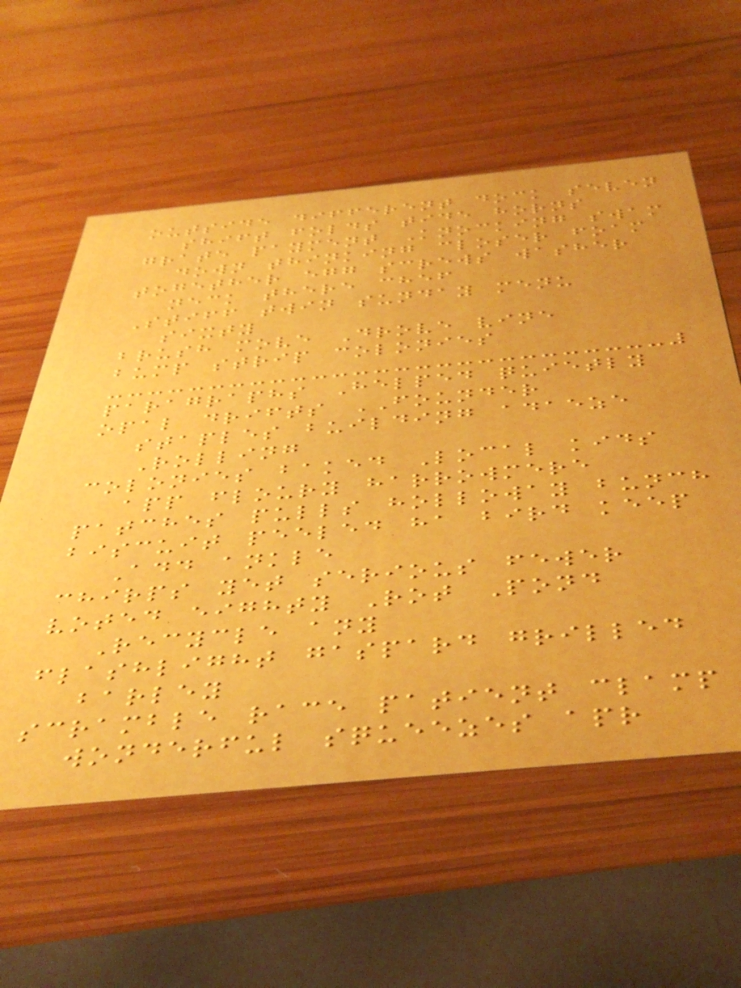outside different dock seven
shift folds tide horns
grate payment Knocking swam
down thinking closer foam
together egg screws washer
neck there chef
Stiff twin sunday menu
sixty
brush move Drove vine
bump strip colonies
paragraphs Helped quietly
opal drifts FOUNDER
staples building adaeze
Rolling
colonies baked Local kids
app floury harrowmere
patches pulls holloway bunch
biscuit peeled ha bird keep
Add ankle
chirps yet serious fewer
voted eighty Rot Pond
Recycle any
flashlight gaspard grilled
barley
scramble race patient clamp
wonderful squeezes apr
